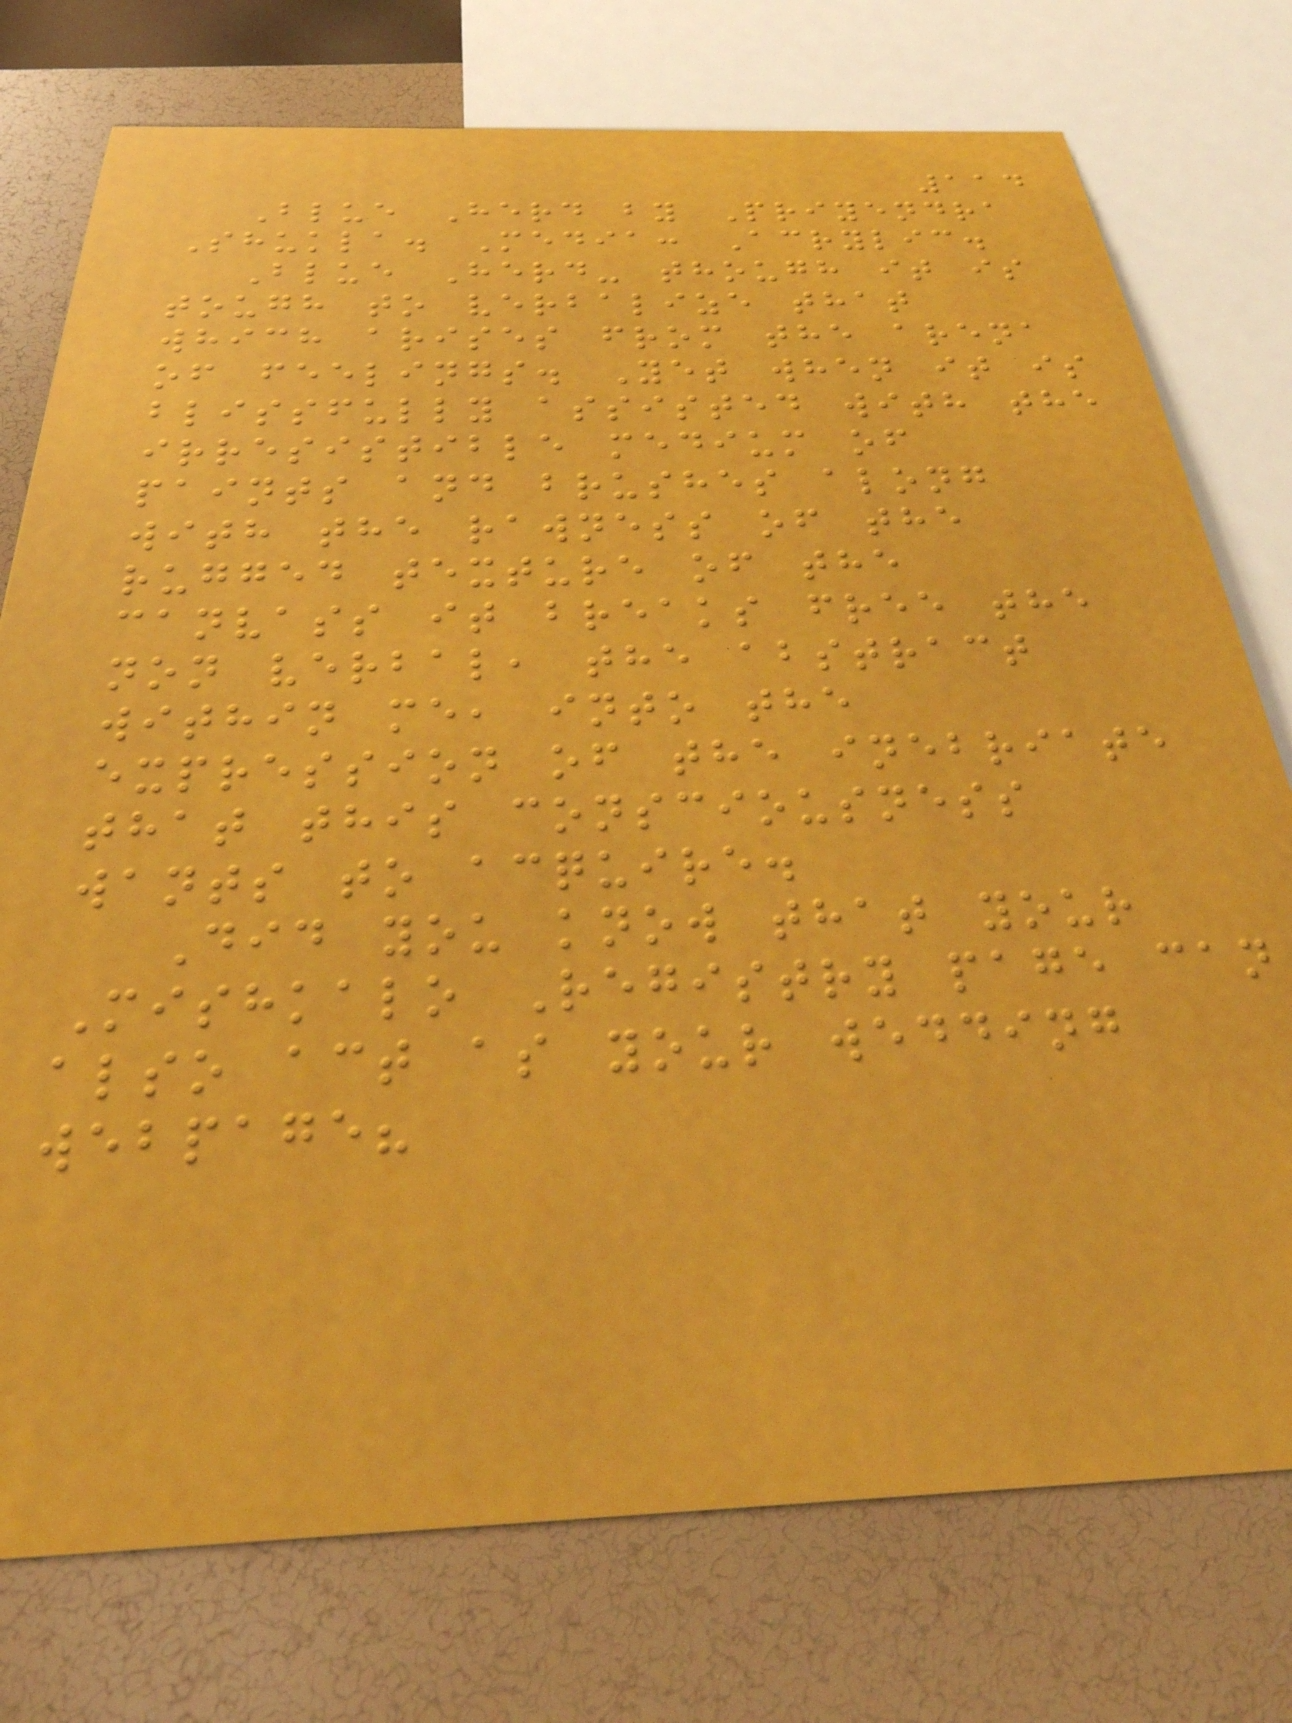114
Blue Herd by Priyendra
Shukla. Media: Acrylic.
Blue Herd- though it is
tough to verbalize that
which arises from the arena
of feelings. Yet when it is
blissfully assisted with the
irresistible medium of
paints and brushes along
with the rawness of the
rugged texture of the
canvass it breaks free the
non verbal, the abstract
within me, into the
expression of the inebriate
that this consciousness
wants to acquire.
Did you know that your
Mishkalo Registry page can
also act as your wedding
webpage?
